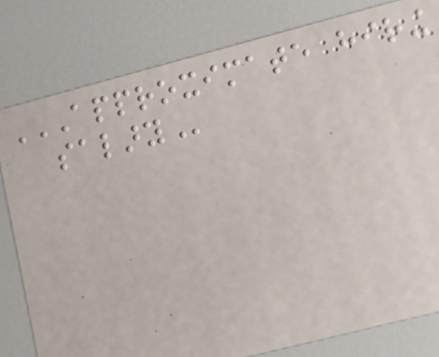APPROXIMATE HIRING
SALARY
